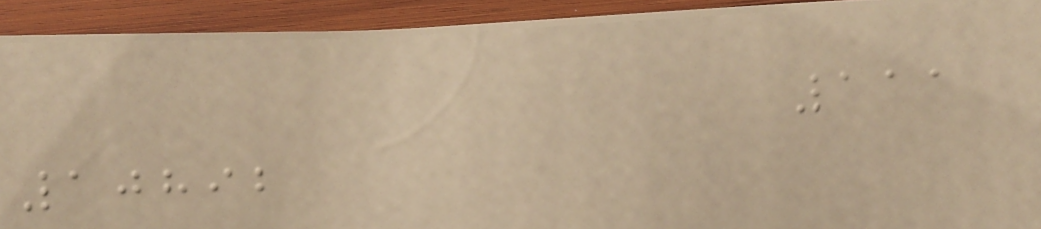111
10892
